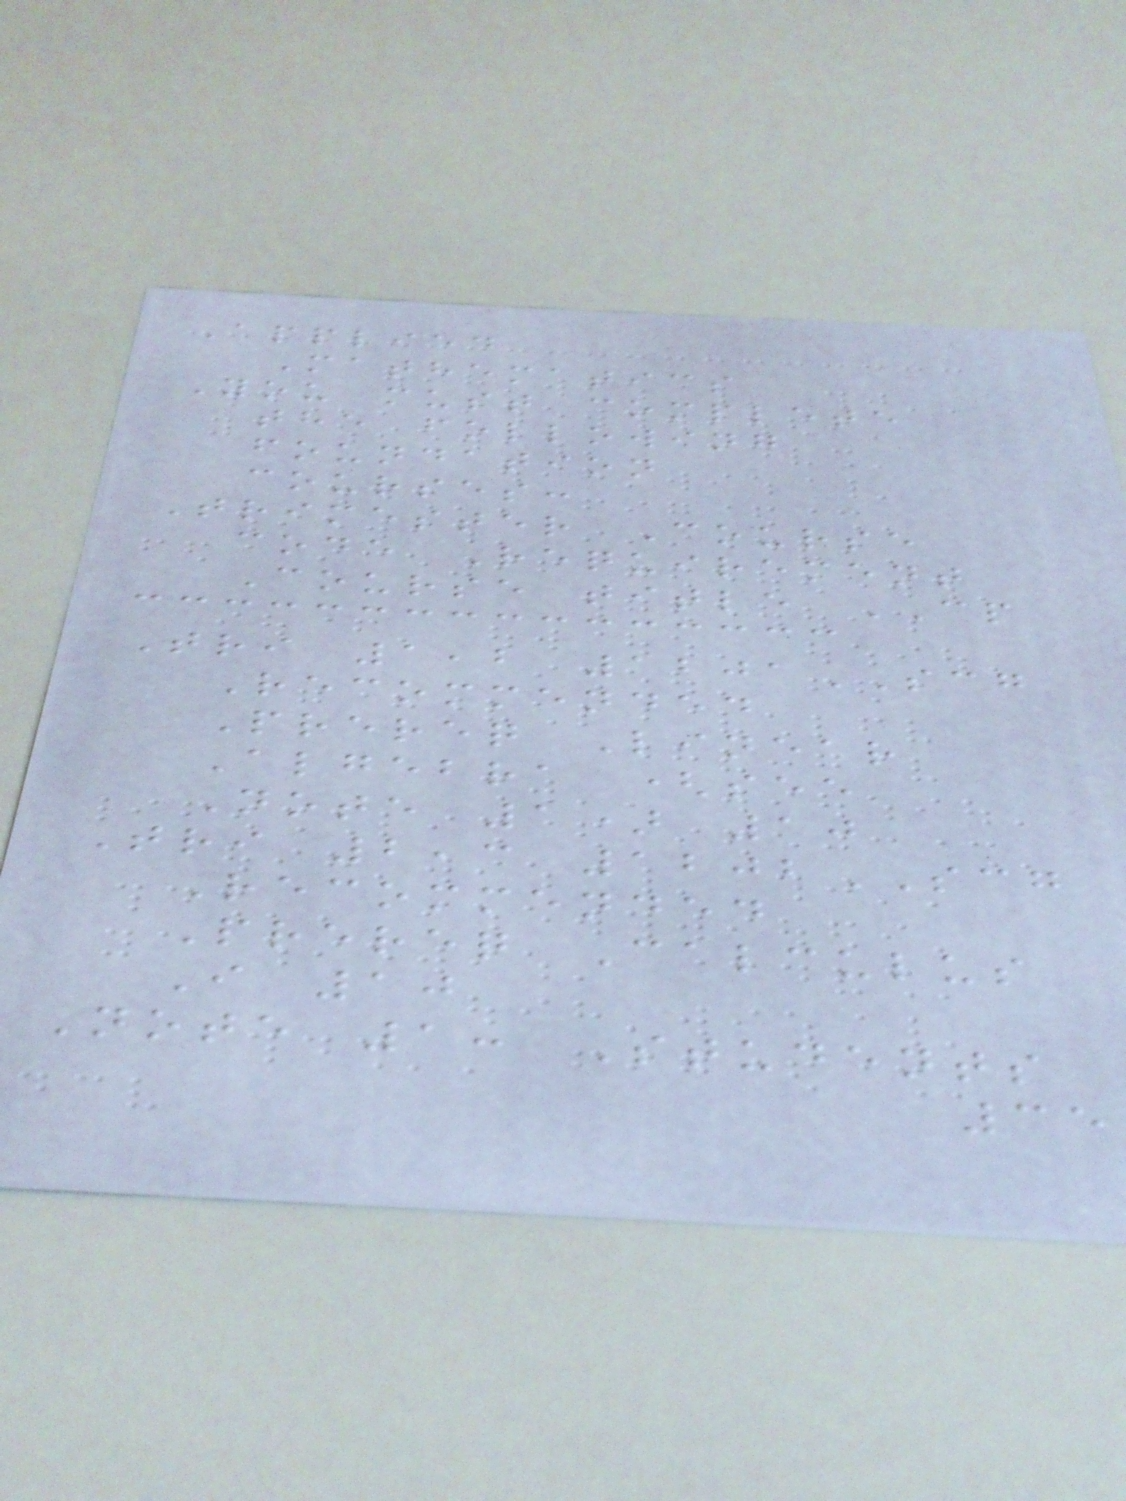Applied
Mathematics
You must complete
the following
foundation
courses:
Trimester Course
code Requirement
Course title CP
Tri 1,2 1201SCG
Recommended
Prereq Linear
Algebra (see
Note 1) 10
Tri 2,3 1202SCG
Recommended
Prereq Calculus
I 10
Note 1: Students
35
